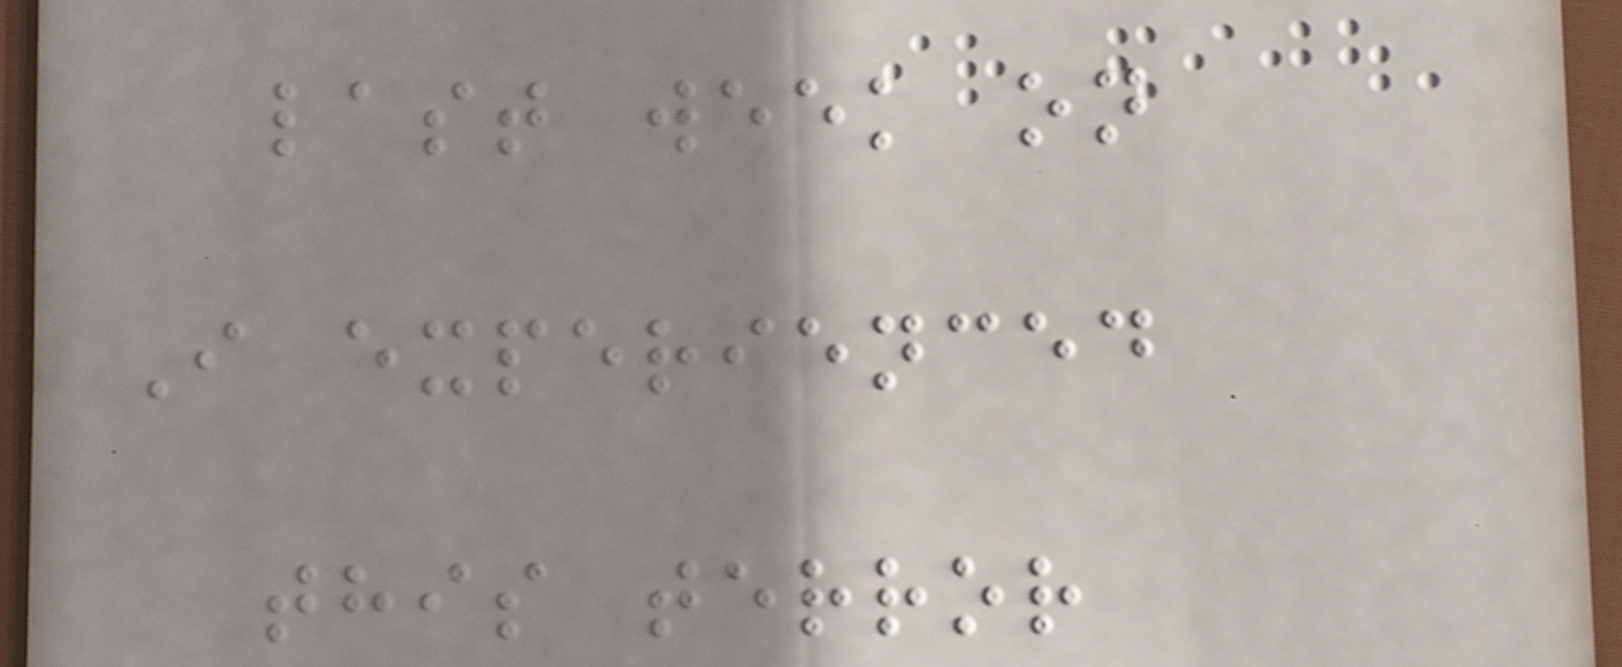last week on
I experienced
this terror
